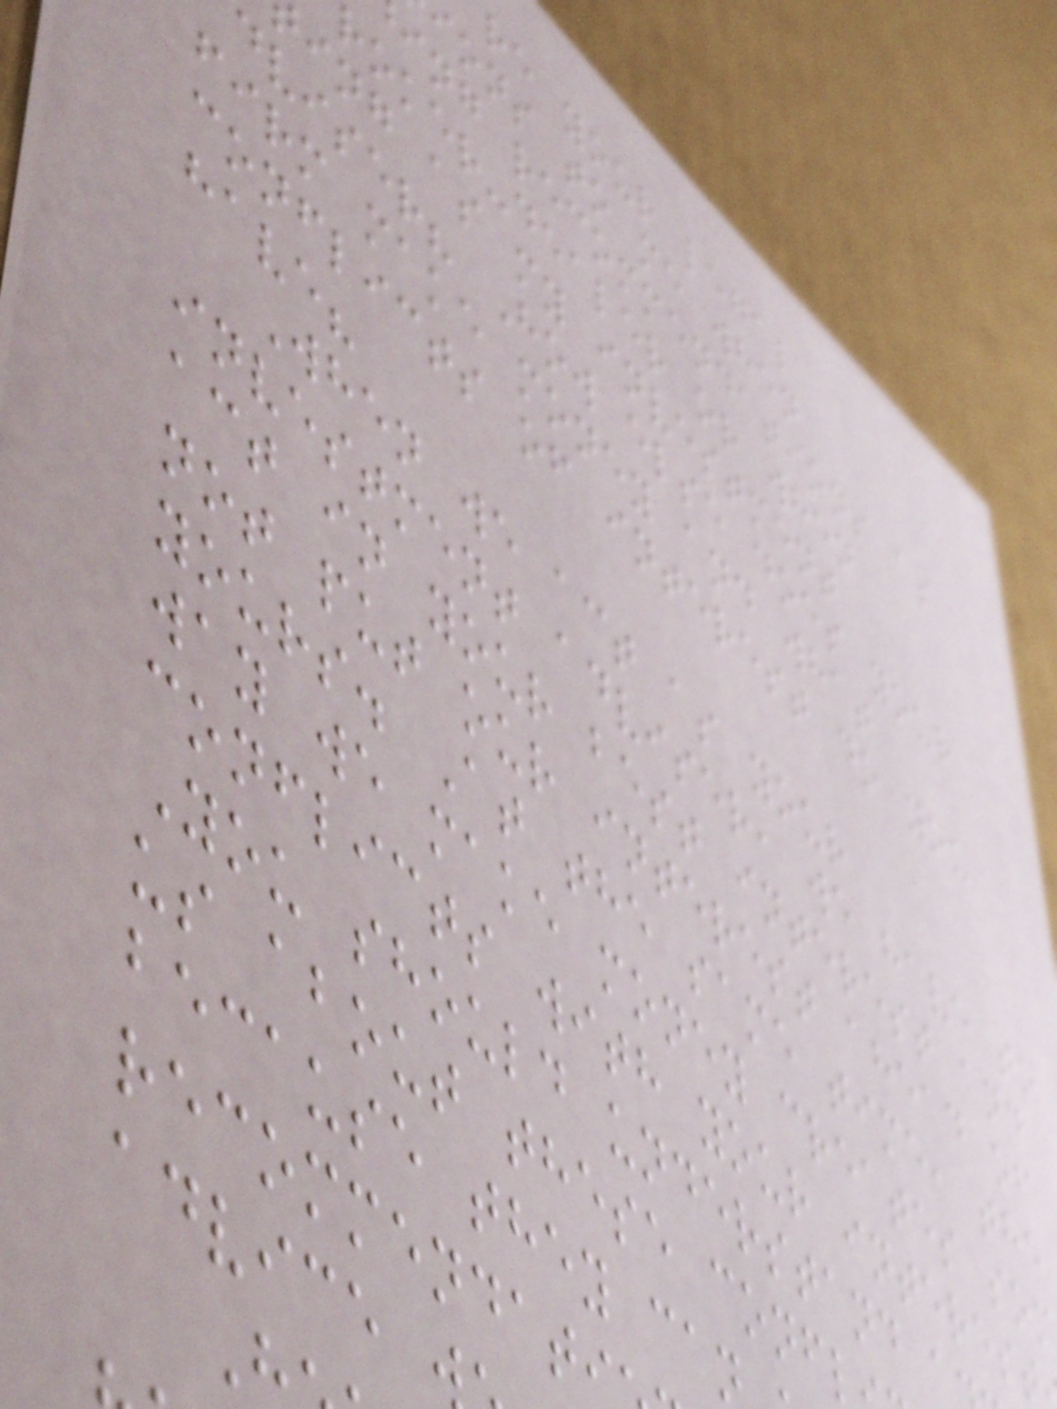re your legal
ons to me when
ing recommendations as
roker-dealer or when
ing as my investment
dviser? How else does your
firm make money and what
conflicts of interest do you
have?
When we act as your
investment adviser, we have to
act in your best interest and
not put our interest ahead of
yours. At the same time, the
way we make money creates so
conflicts with your interest
You should understand
us about these conf
because they ca
recommendat
advice
